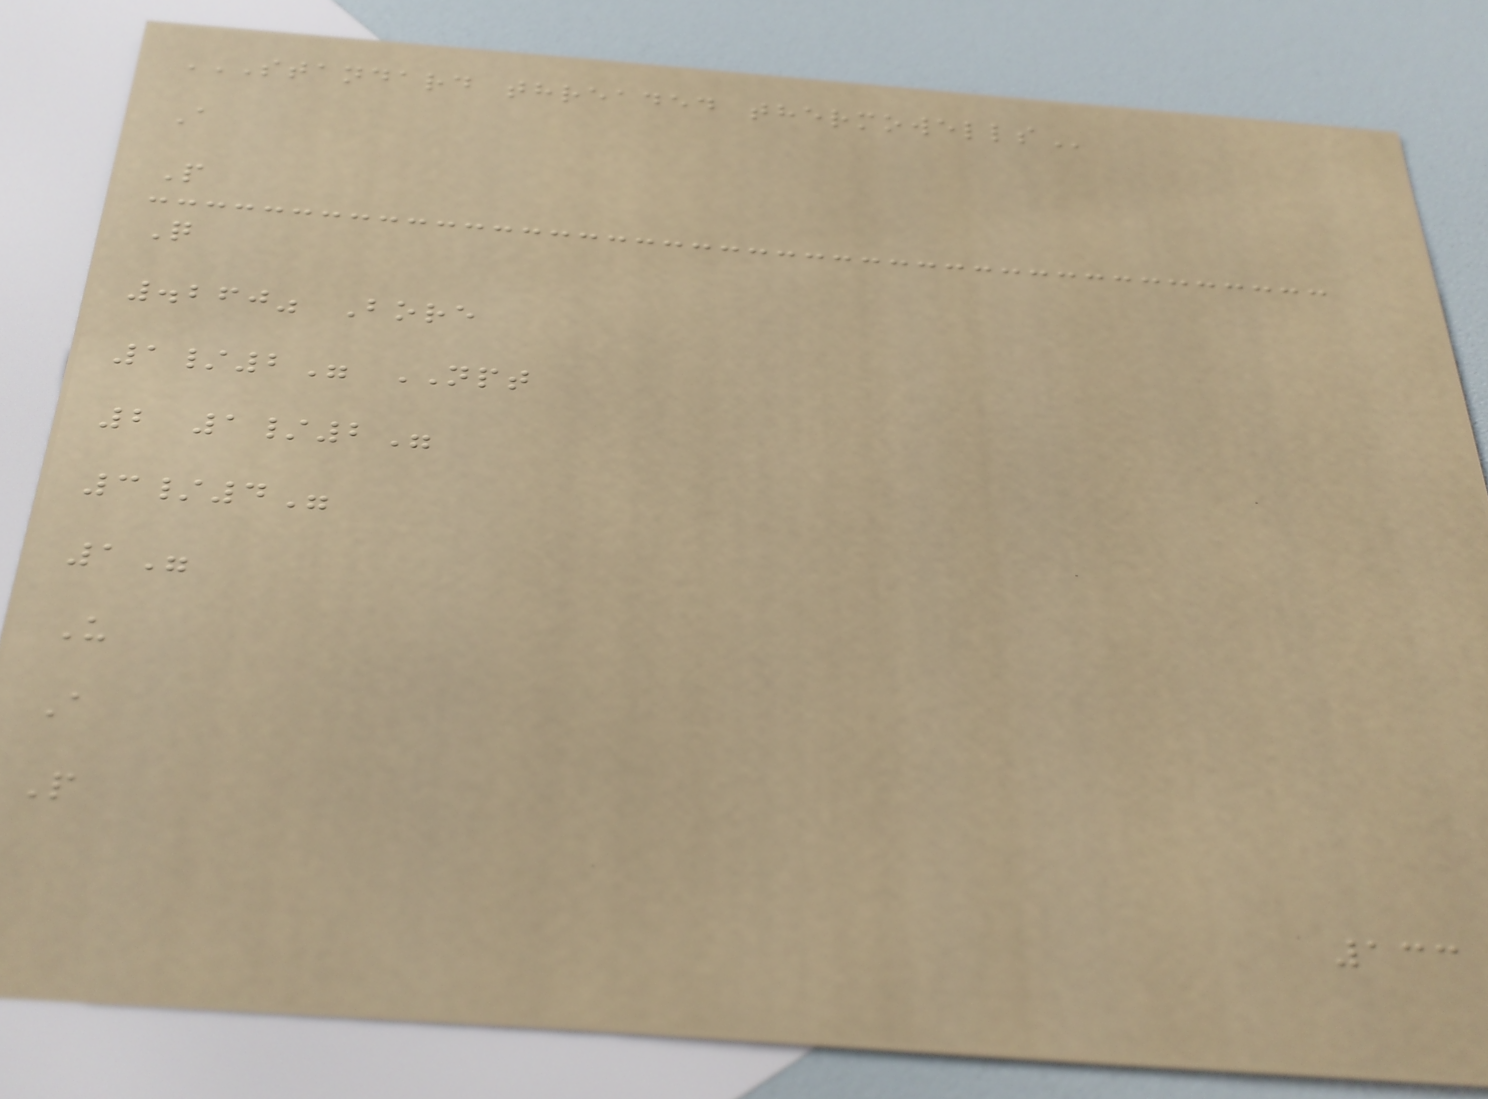STANDARD THREADED THERMOWELLS
A
P
Q
.260" Bore
1/2" NPT
2 1/2"
3/4"
1"
U
A
P
133
